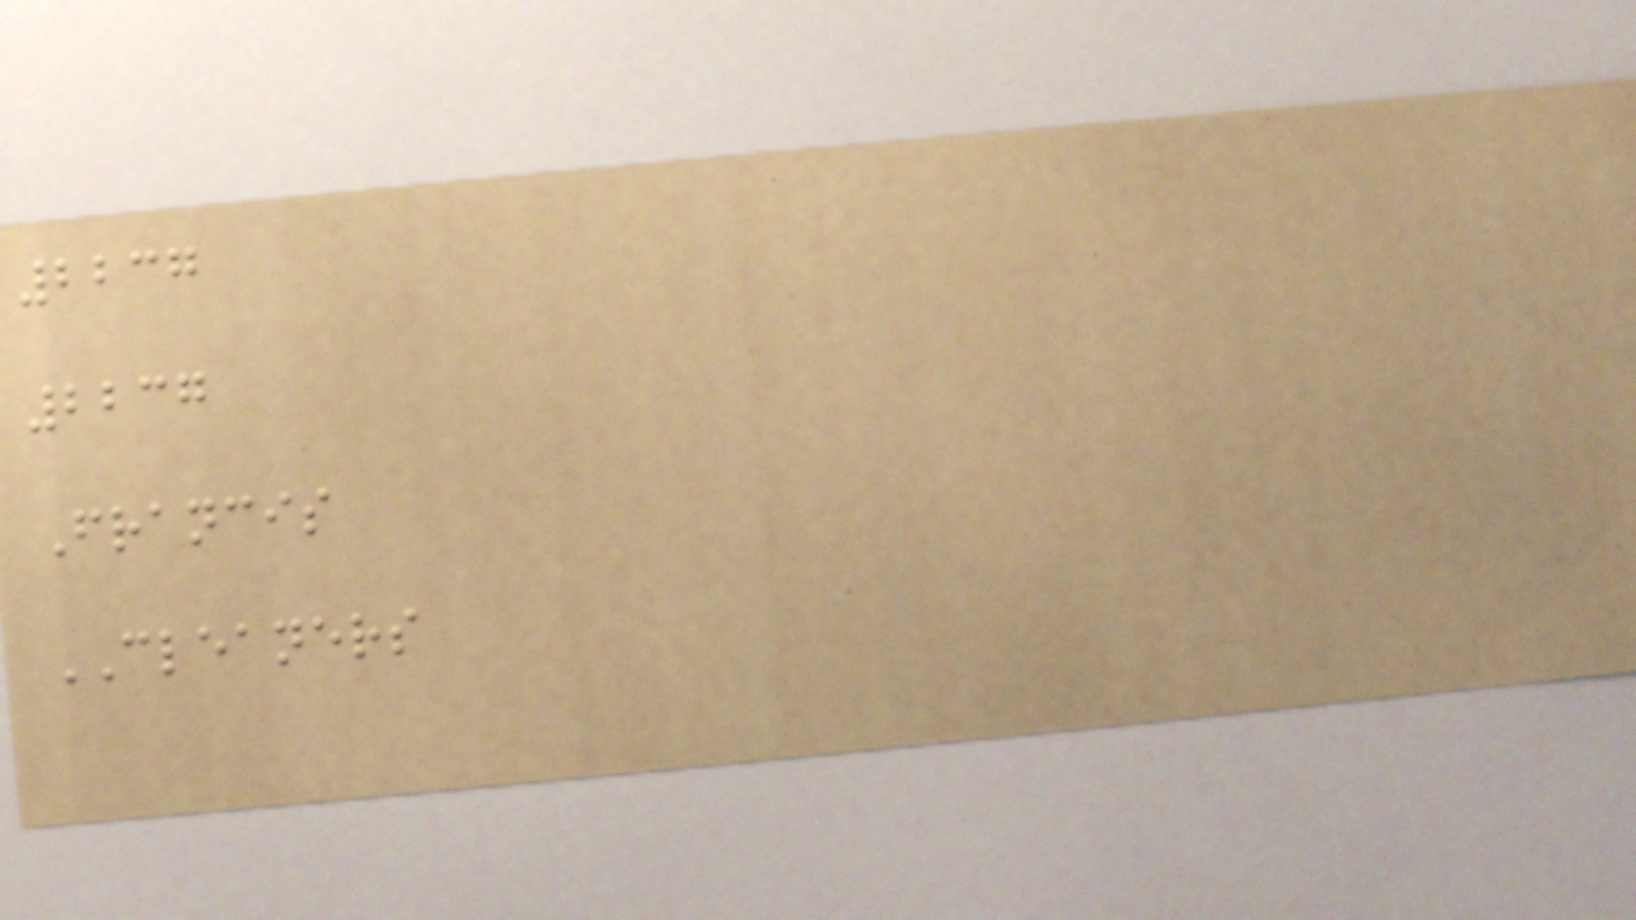2237
2237
Francis
CLEANERS
